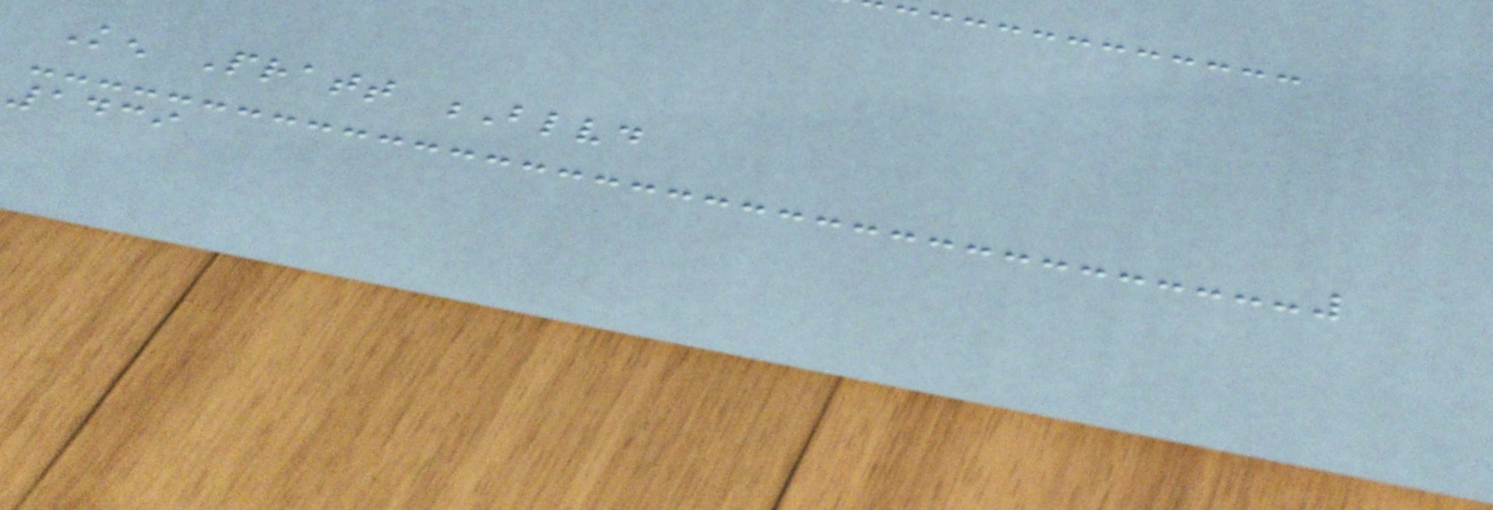Ken Pratt Blvd
1439
